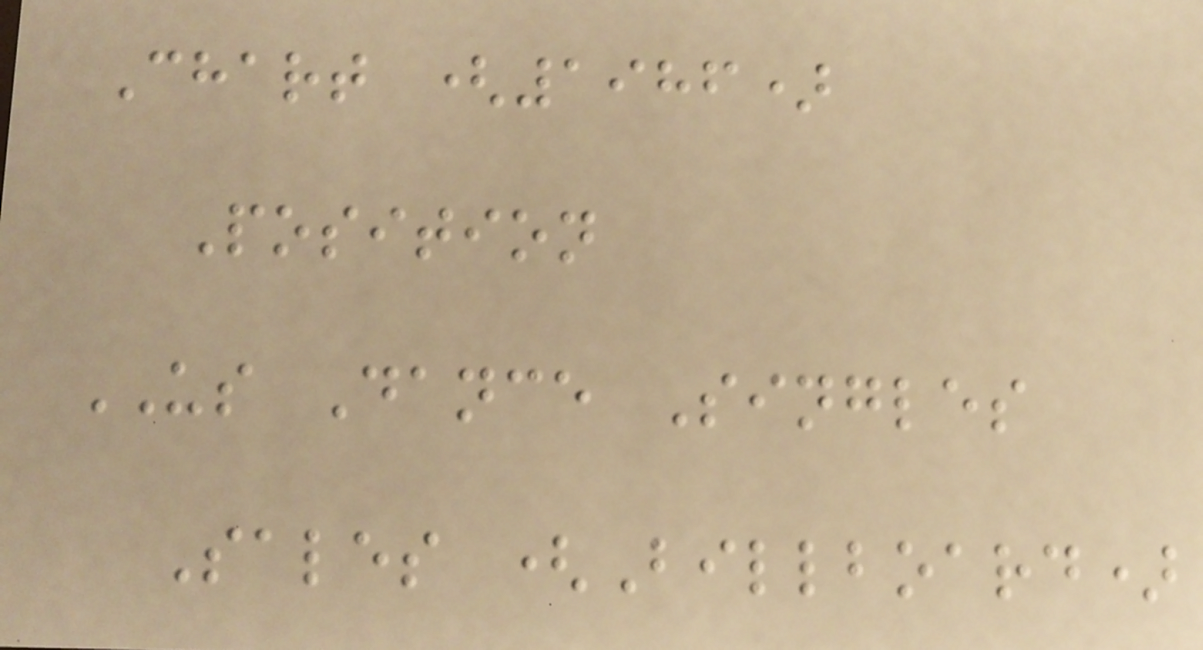Chart (1986)
Position
US Dance Singles
Sales (Billboard)
